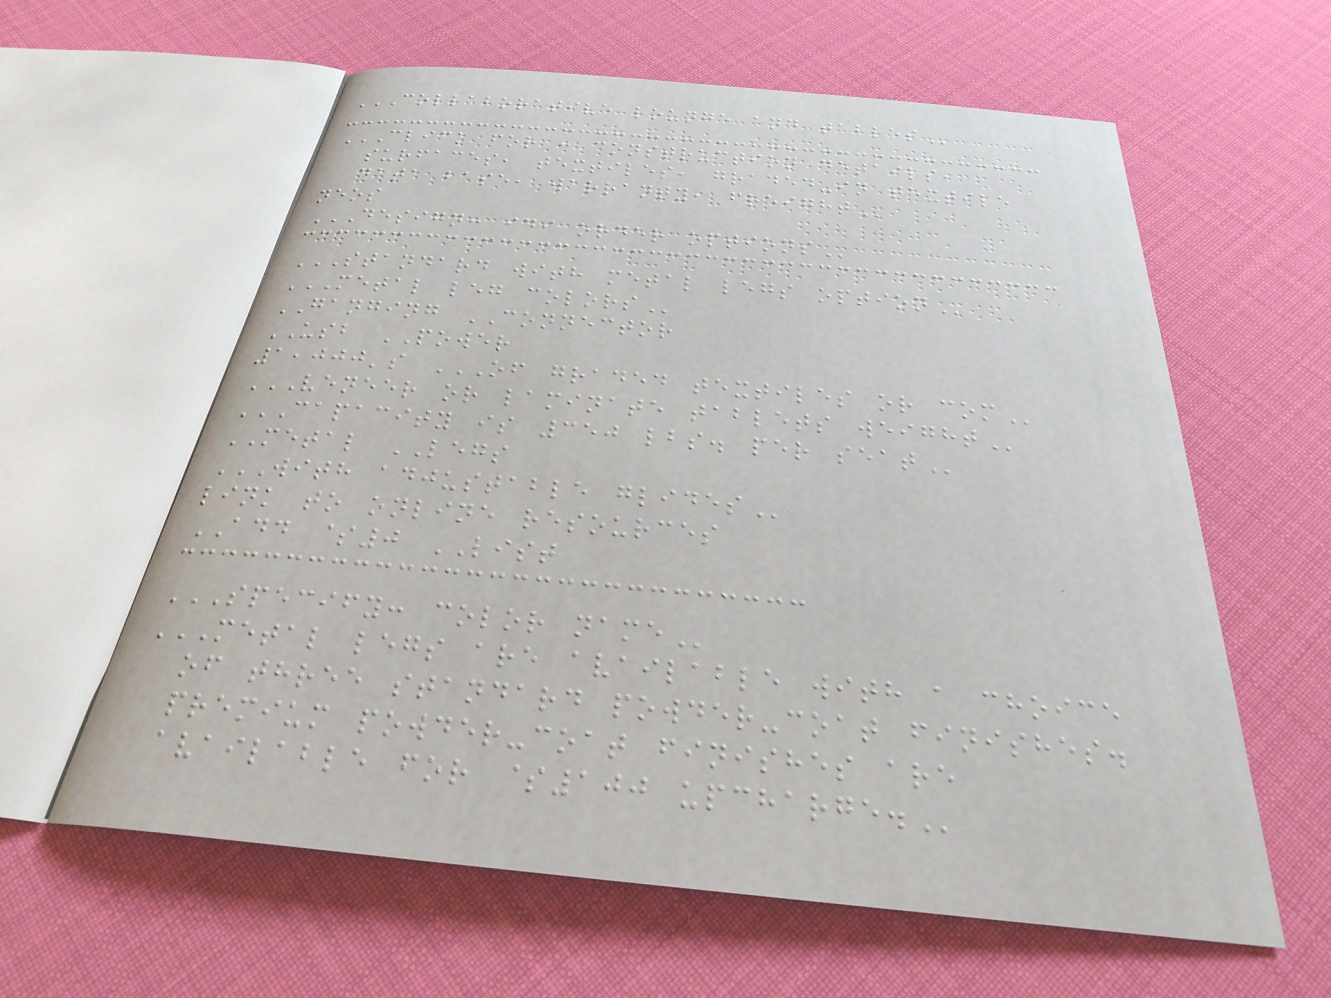COLLABORATIVE LOUNGE AND TABLES
CLICK FOR : CONSTRUCTION DETAILS,
SURFACES, TEXTILES, GRADED-IN TEXTILE
DATA BASE, WARRANTY, FREIGHT
neos
DESIGN: IDI ORDER OPTIONS
STANDARD WITH METAL LEGS OPTION
METAL LEG COLORS
GANGING CONNECTOR
USB POWER
1,000's OF GRADED TEXTILES OR COM
VENEER OR LAMINATE TABLETS WEIGHT
CAPACITY IS 350 LBS. PER SEAT
METAL LEGS
WITH ADJUSTABLE GLIDES
link to online resources
ADD $0 LIST
SPECIFY: COLOR NAME
METAL LEGS ARE AVAILABLE WITH A CHOICE
OF THREE STANDARD POWDER-COAT FINISHES.
PREMIUM POWDER-COAT FINISHES ARE
AVAILABLE FOR $100 UPCHARGE.
